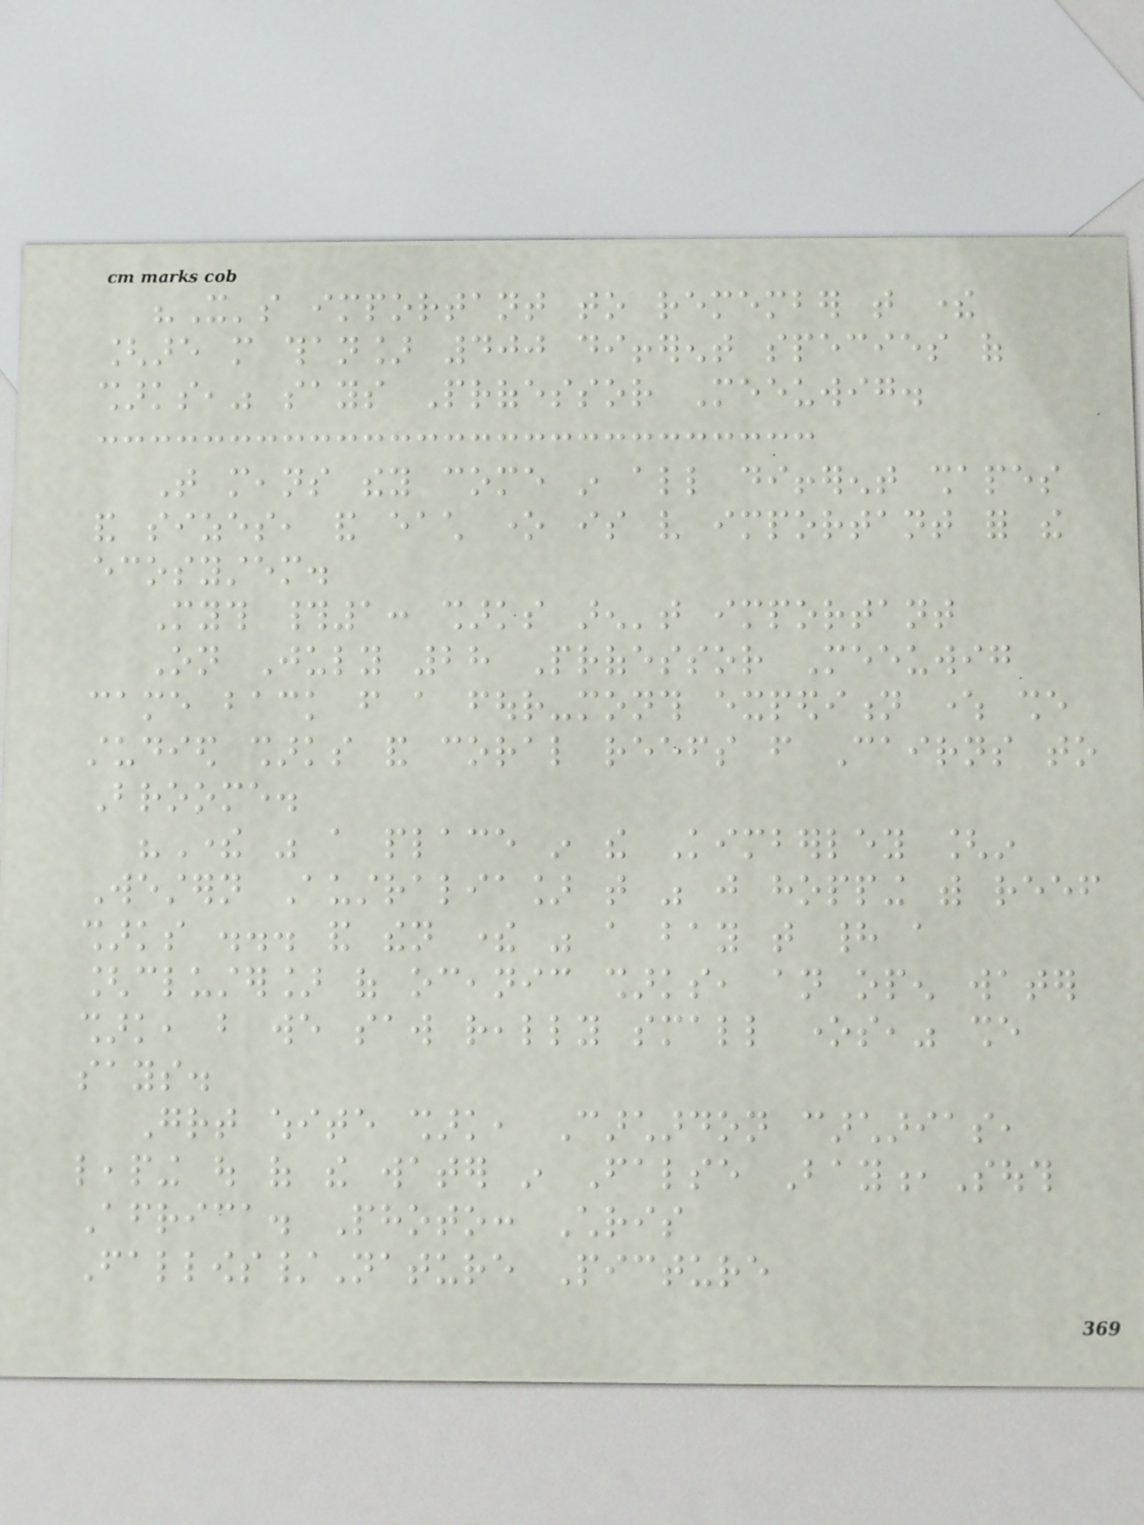"It's important to remember that there
[are more than] 400 different species of
sharks," says Professor Meeuwig.
That means they come in all different shapes
and sizes, and each one is very important for the
ecosystem.
Myth #1: sharks aren't important
On July 28 Professor Meeuwig
came back from a four-month expedition where she
studied sharks and coral reefs from Cairns to
Broome.
"There was a place in the Kimberley [in
Western Australia] that was just hopping with reef
sharks ... and then there was a bay that had a
[cluster] of oceanic sharks, an open water
shark, but we saw really small ones," she
says.
Great white shark, Carchardon carcharias,
leaping out of the water in False Bay,South
Africa. Photo: Chris
Fallows/Nature Picture
